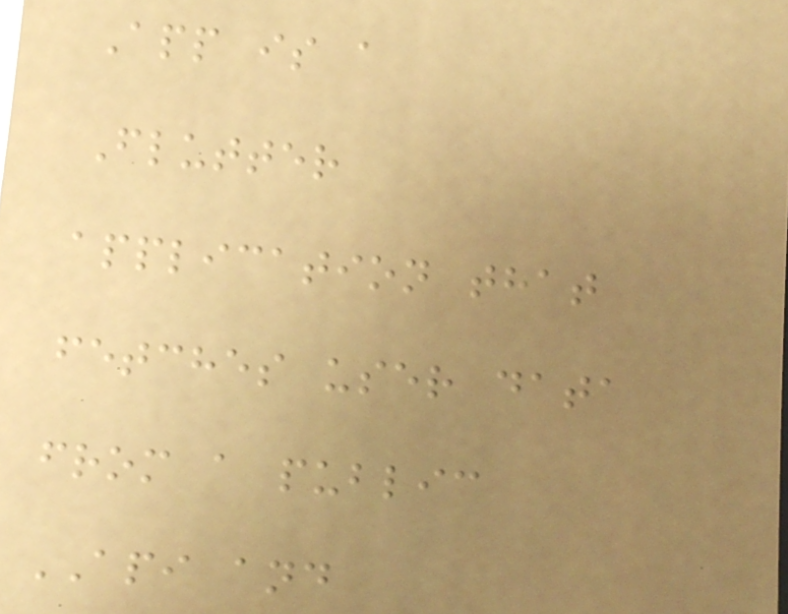App is a
Flutter
application that
fetches user data
from a public
API and
